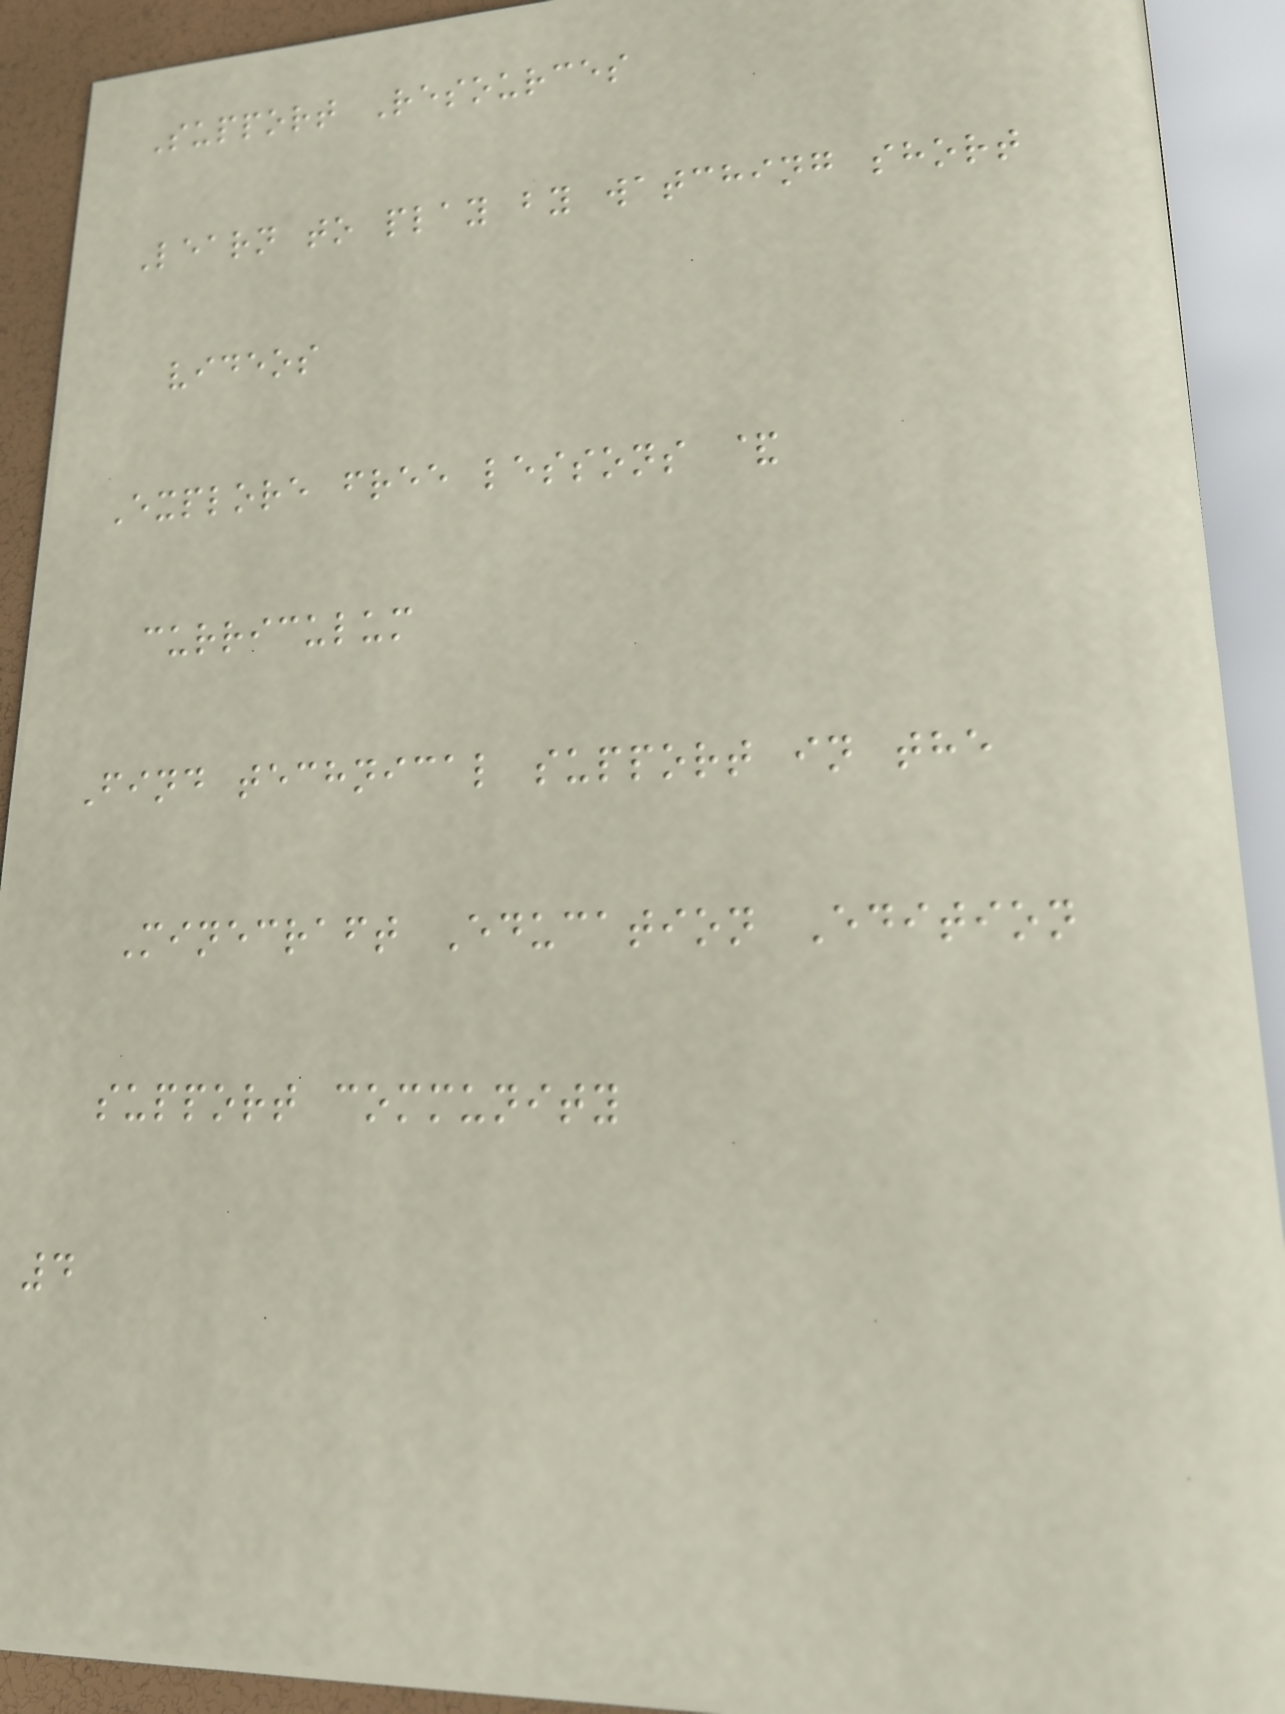Support Resources
Learn to play by watching short
videos
Explore free lessons &
curriculum
Find technical support in the
Minecraft Education Edition
support community
4
